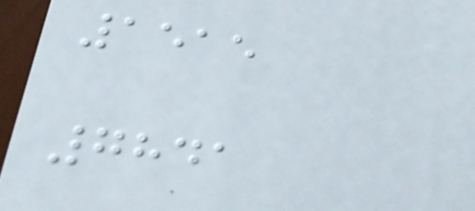1515
7841
